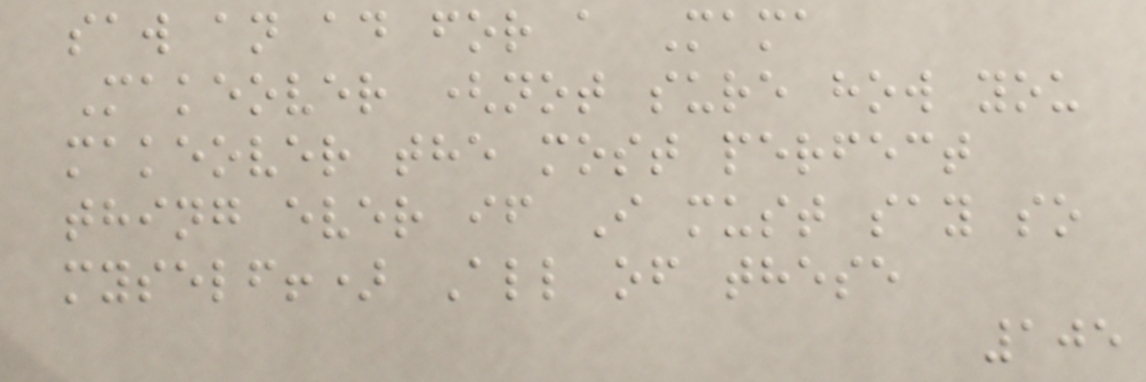saw an ad for a Mama
Makeover (not sure how you
makeover the most perfect
thing ever if I must say so
myself!) All of these
105
